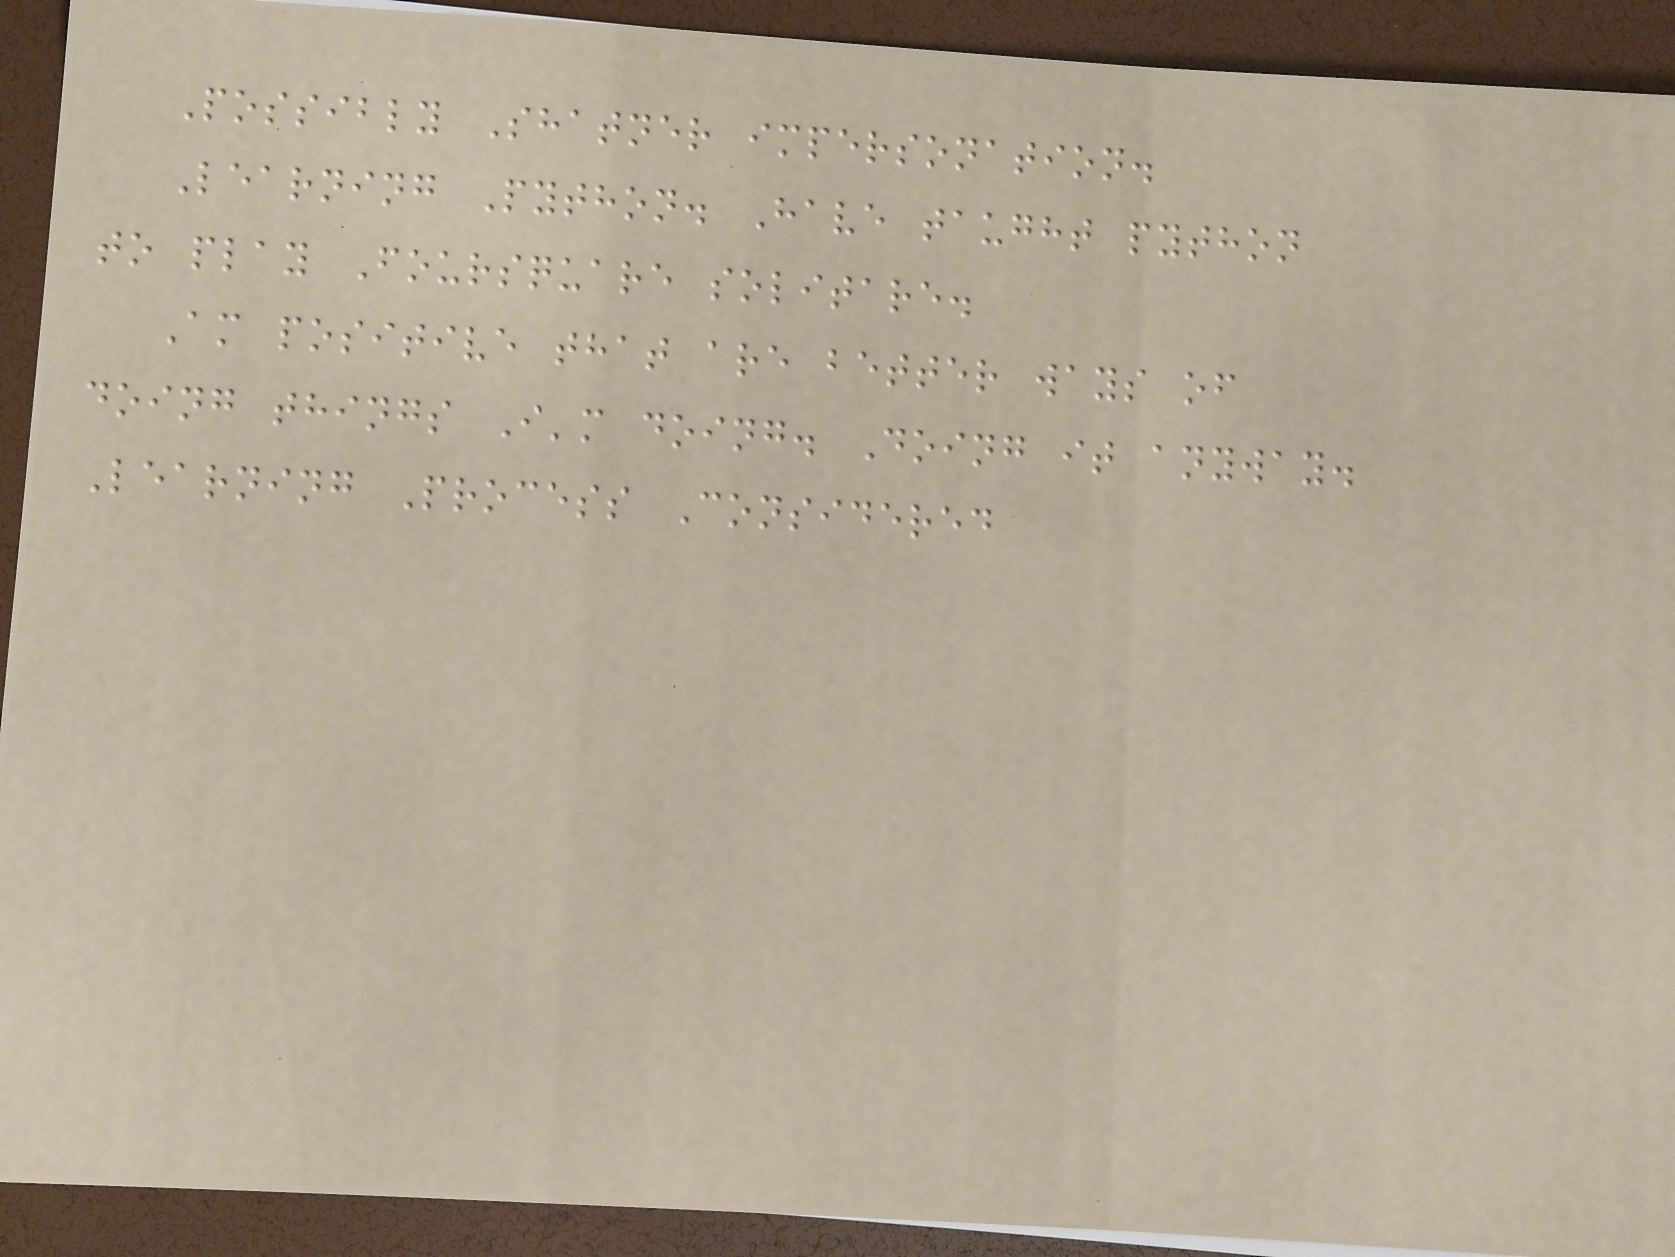Possibly Shatner impersonation.
Learning Python. Have taught python
to play Foursquare solitare.
Am positive that are better ways of
doing things I'm doing. Doing it anyway.
Learning Process Considered
